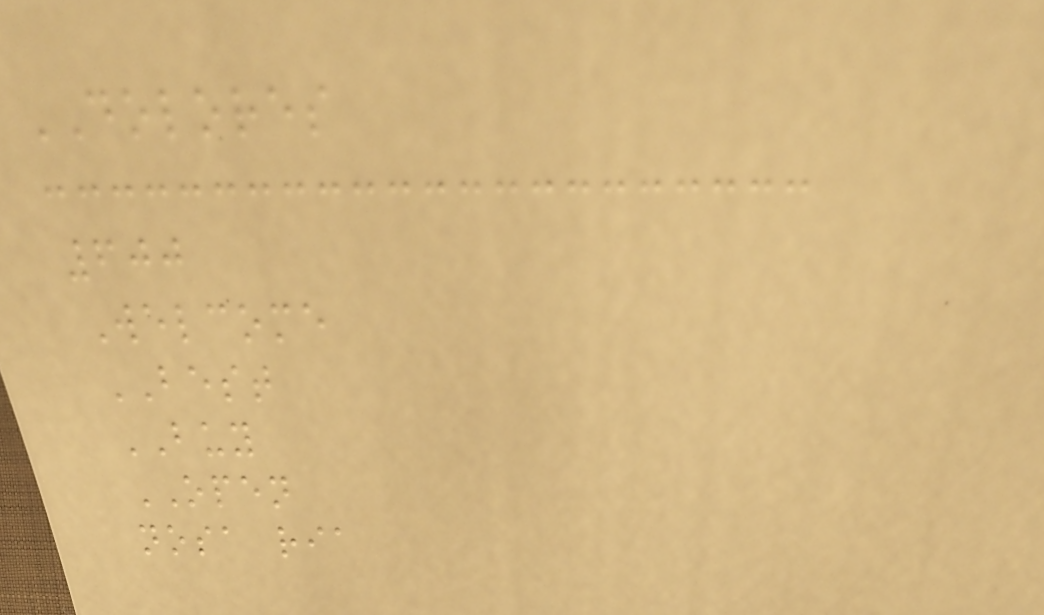DOLORES
600
Welcome
BEST
BUY
OPEN
nosa ria
